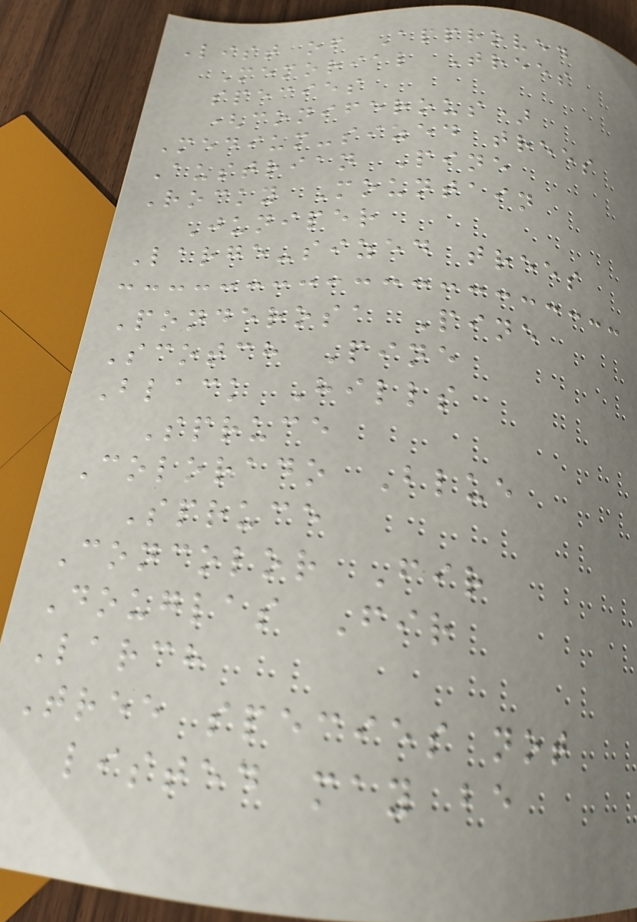List of Approved
Memorial Trees
species
(coniferous)
Medium-sized trees
Austrian Pine
Rocky Mountain
Juniper
Large-sized trees
Ponderosa Pine
Scotch Pine
Black Hills
Spruce
Colorado Blue
Spruce
Concolor Fir
Douglas Fir
Larch
Tree species not
listed may be
